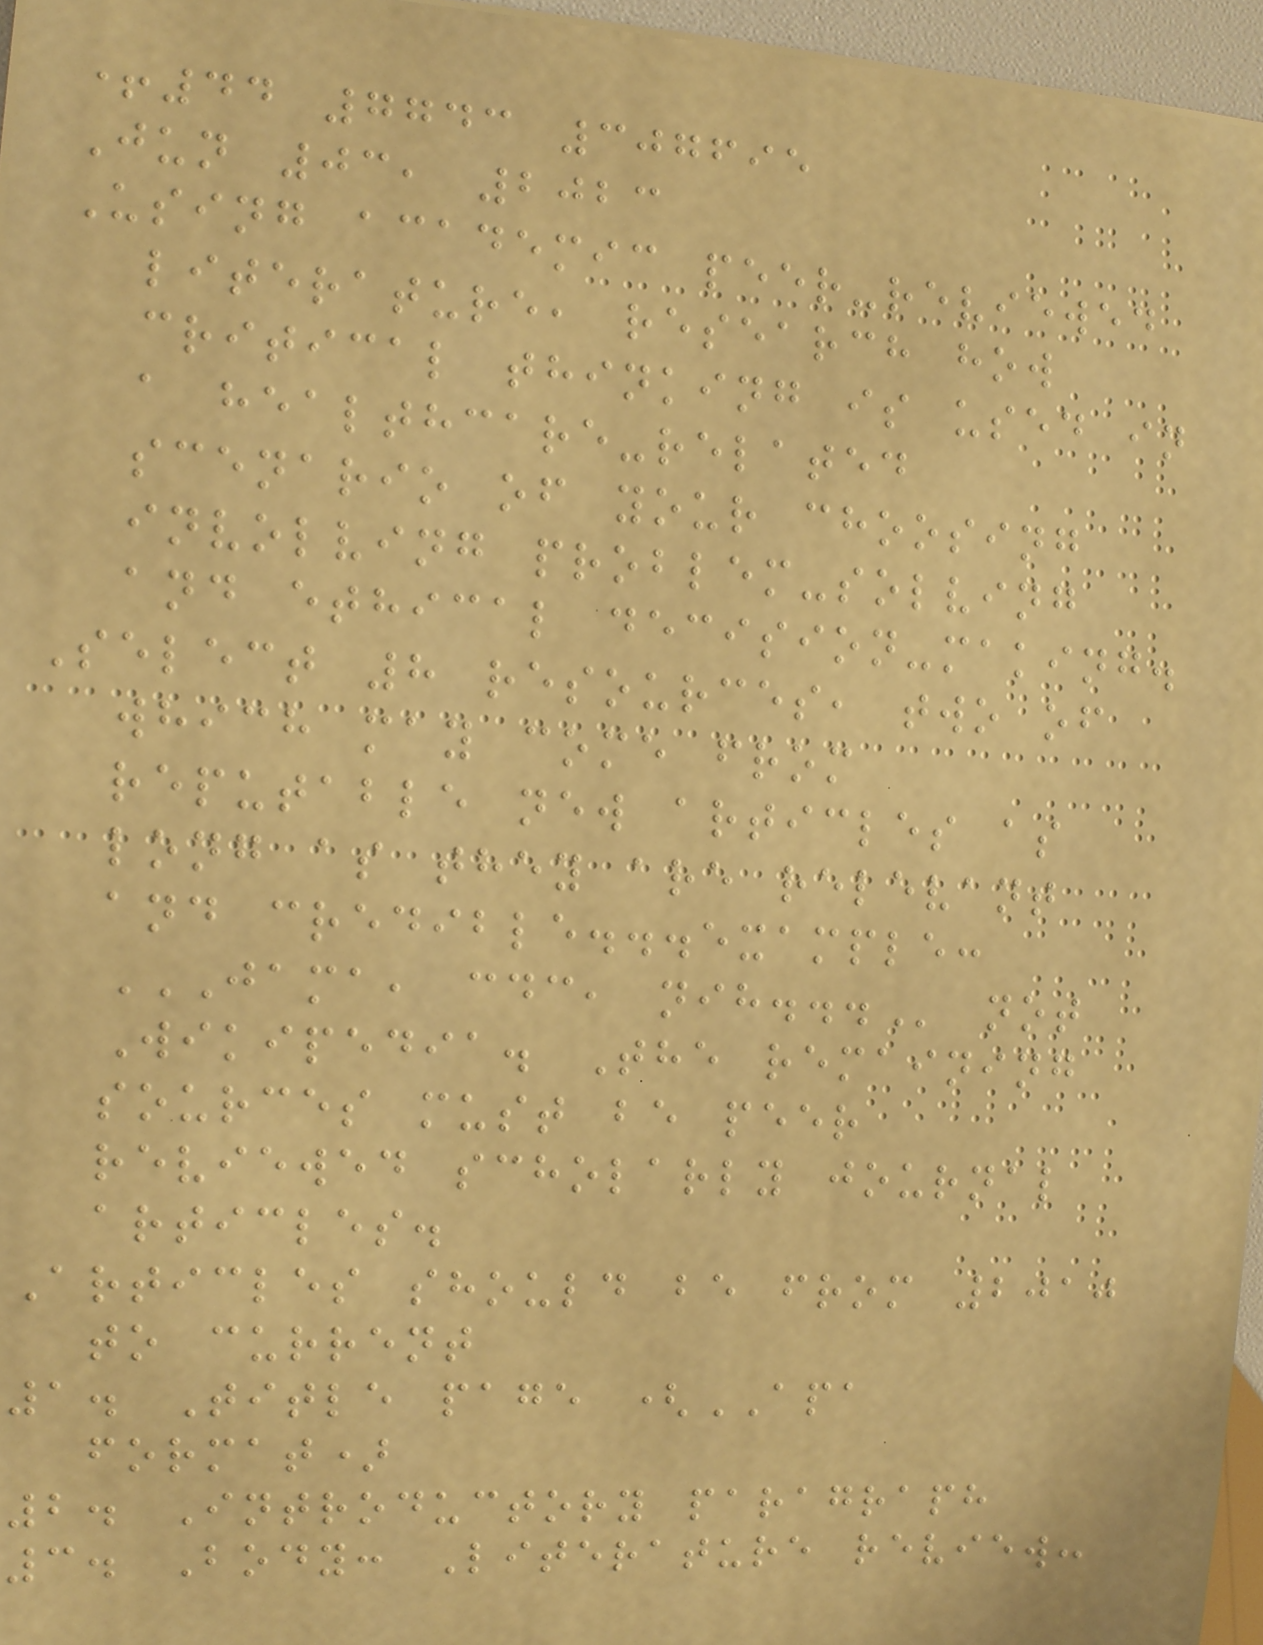+44 7743 307695
Jun 03, 2023
Using academic peer-reviewed
literature, research how
critical thinking is used in
a healthcare-related
scenario of your choosing
involving problem-solving
and ethical decision-making.
Select 8 resources, two of
which may come from
reputable new articles as
long as they are relevant
and credible...example:
JAMA, CDC, NIH... not
Wikipedia. The remaining
sources must be peer
reviewed scholarly journal
articles.
Articles should be from 2010
to current
1. Title page (APA
format)
2. Introductory paragraph
3. Body: Literature review:
